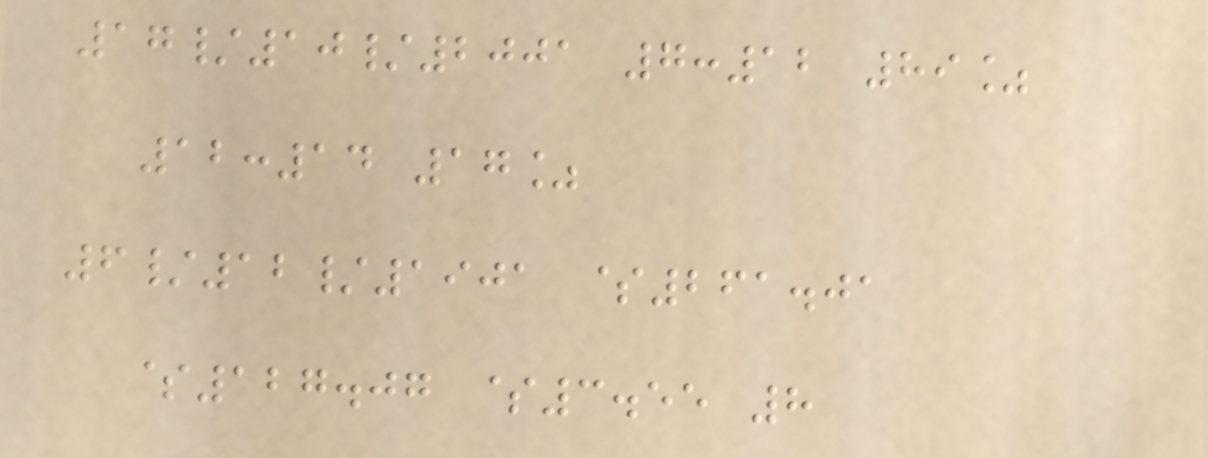17/10/2001 7:12 89%
12:14 17%
6/12/1901 $261.01
$127.07 $3.55 8
